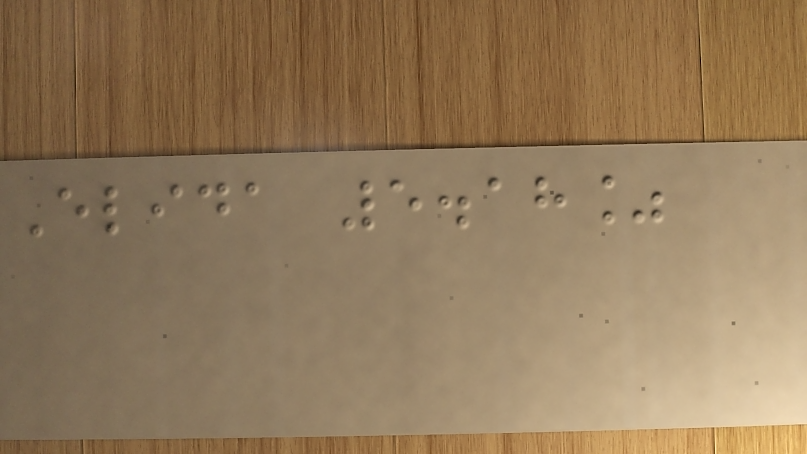Elida 5.18%
